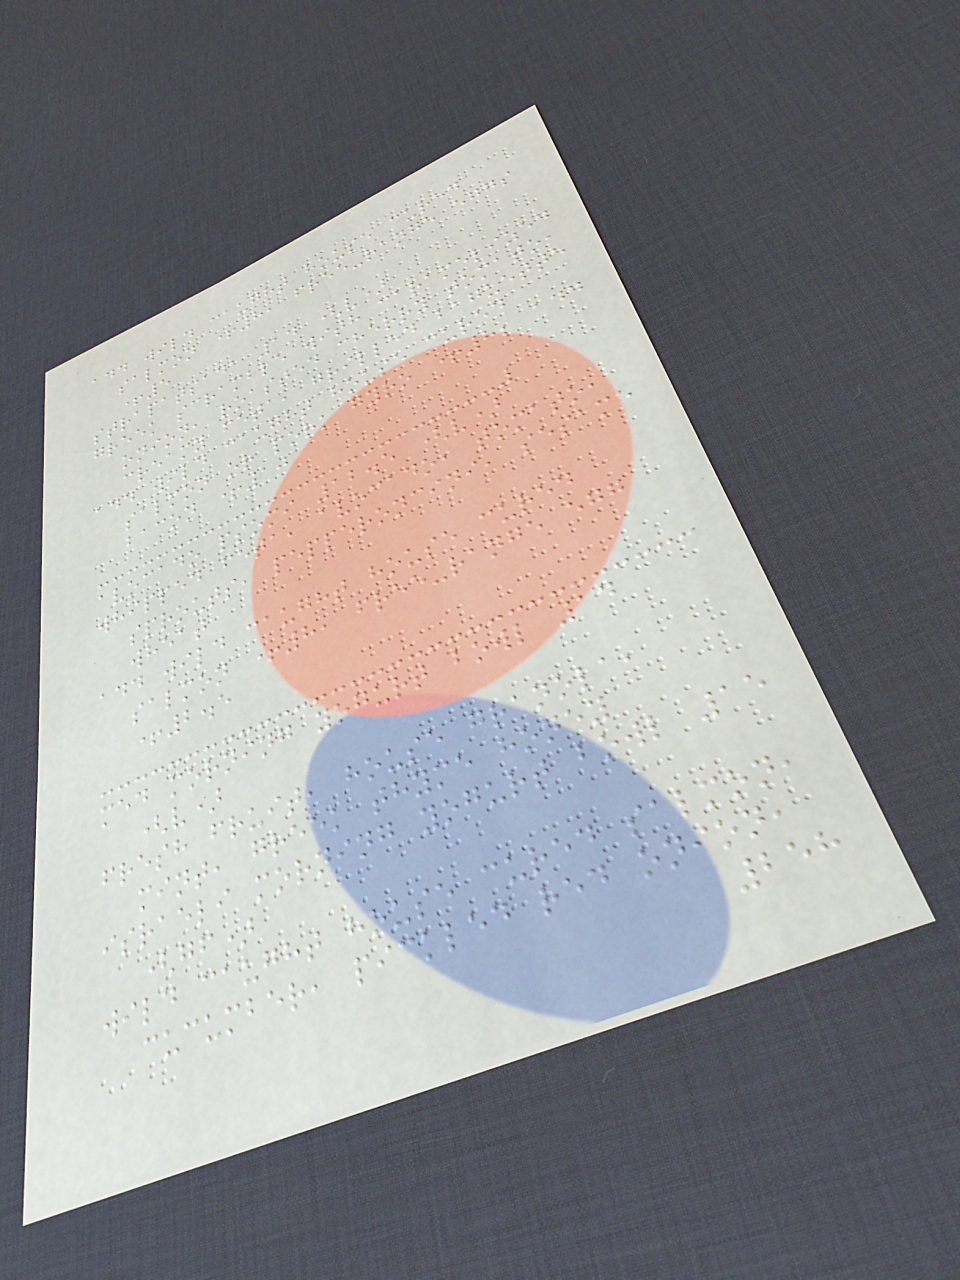add wild caught house cured
salmon +8, free-range eggs
+5
strapatsada 14 (v)
greek scramble with caramelized
onion, roasted cherry tomato,
creamy feta, grilled baguette
add wild caught house cured
salmon or pork gyro +8; add
bacon +10
avocado psomi 12.5 (v)
whipped feta, avocado, tomato,
sprouts, pepperoncini, sesame
wheat
add wild caught house cured
salmon +8, free-range egg
+2.5
med morning yogurt bowl 14
(v)
fresh fruit, house granola,
mint, greek thyme honey
israeli morning yogurt bowl 15
(gf)
wild caught house cured salmon,
cucumber, pickled red onion,
258
